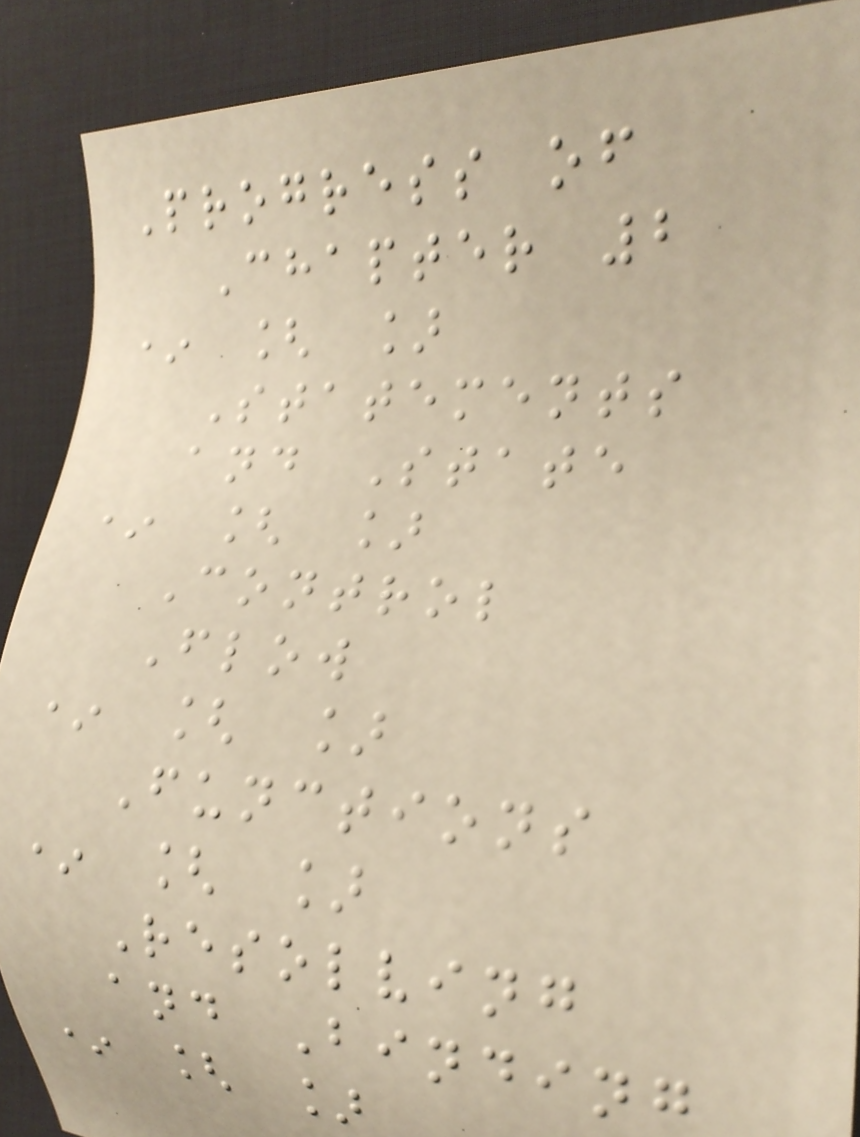Progress of
Chapter 2
* [ ]
Statements
and State
* [ ]
Control
Flow
* [ ]
Functions
* [ ]
Resolving
and Binding
* [ ]
